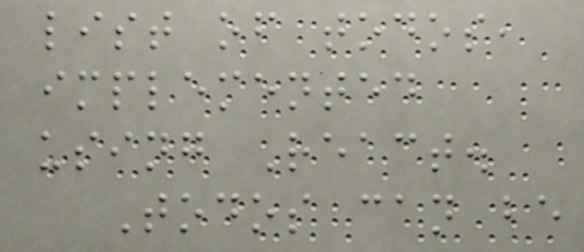list of todos,
implemented
using React.
Todos can be
